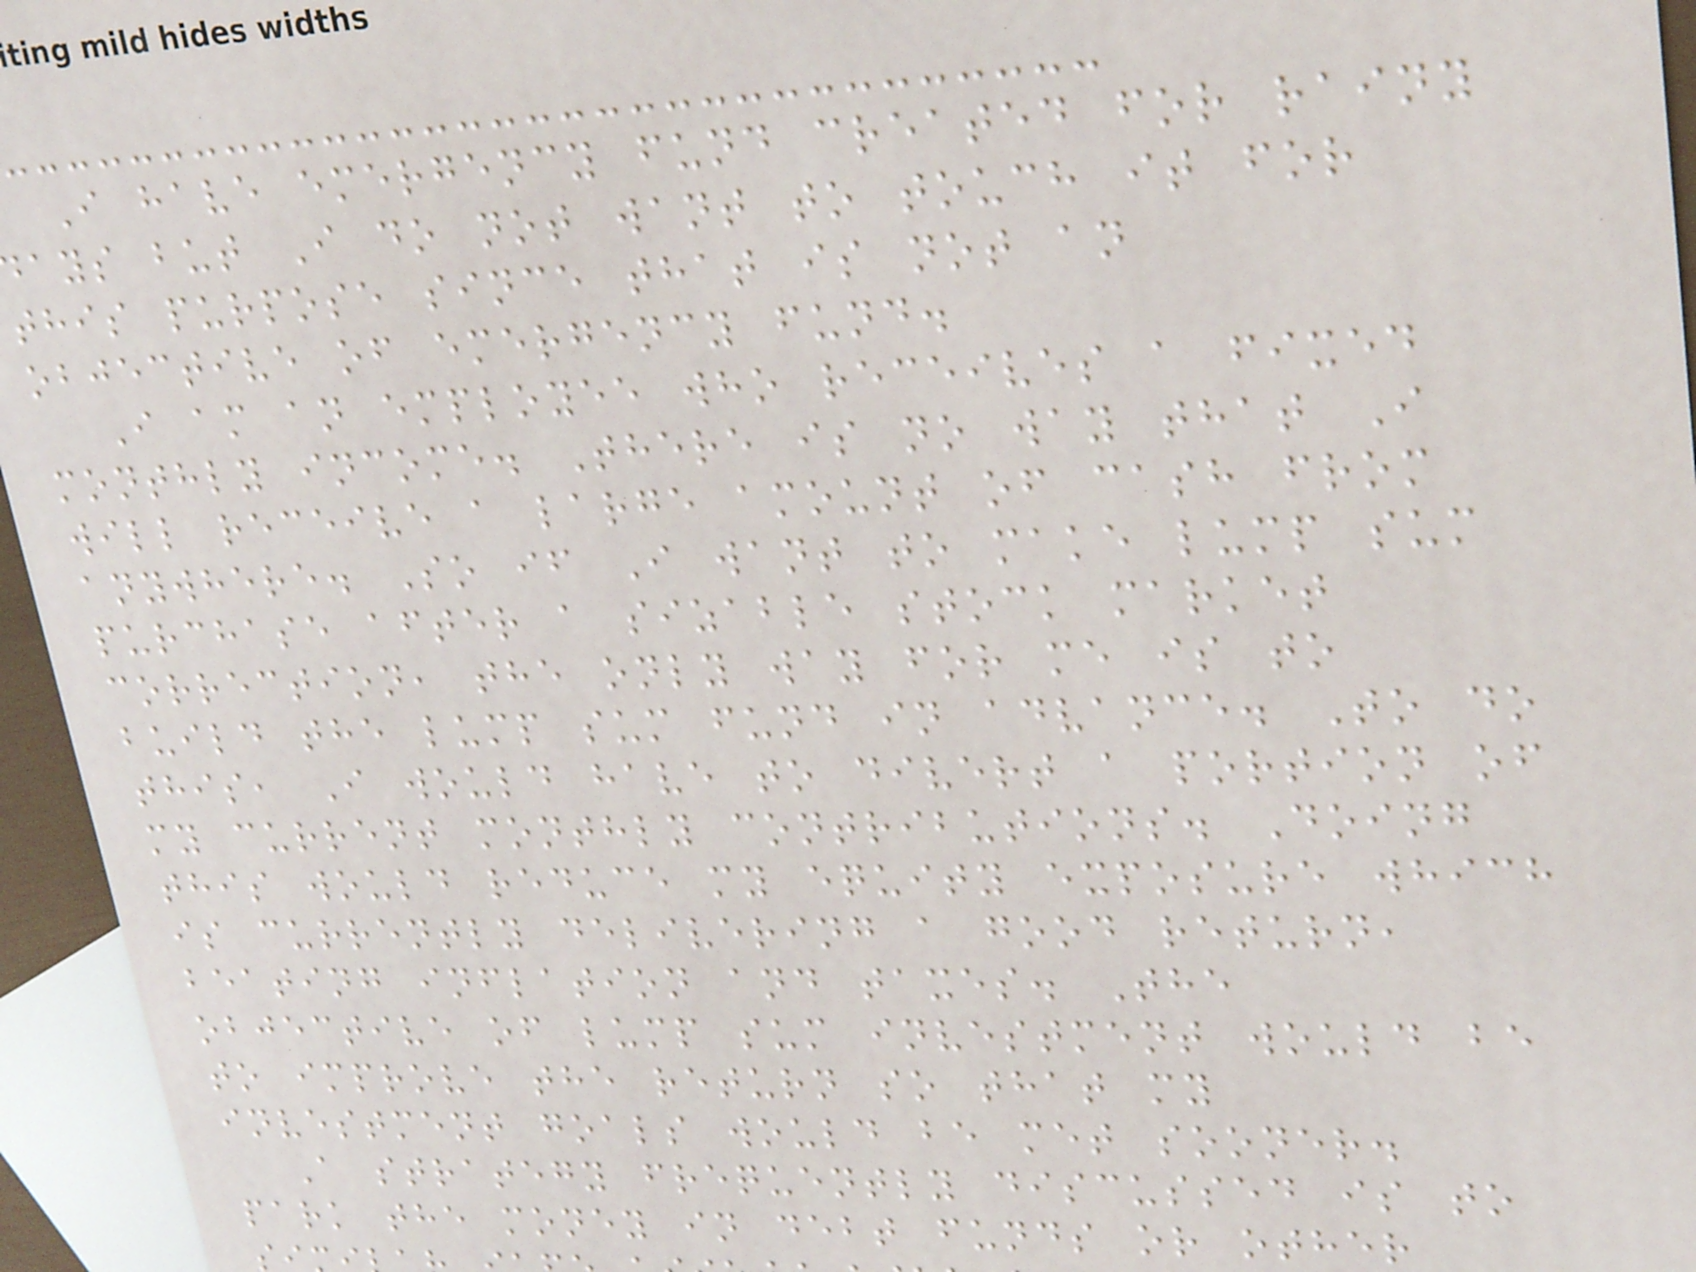I have emergency fund created for rainy
ays but I do not want to touch it for
this purpose since that is not an
objective of emergency fund.
I am an employee who receives a fixed
monthly income. There is no way that I
will receive a large amount of cash from
anywhere. So if I want to make lump sum
purchase after a sizable stock market
correction, the only way for me is to
build the lump sum fund in advance. To do
this, I would have to divert a portion of
my current monthly contributions. Doing
this would reduce my equity exposure which
is currently delivering a good return,
beating inflation and taxes. The
objective of lump sum investment would be
to improve the return so that my
investment goals would be met sooner.
A strategy frequently discussed is to
park the money in debt funds or other
